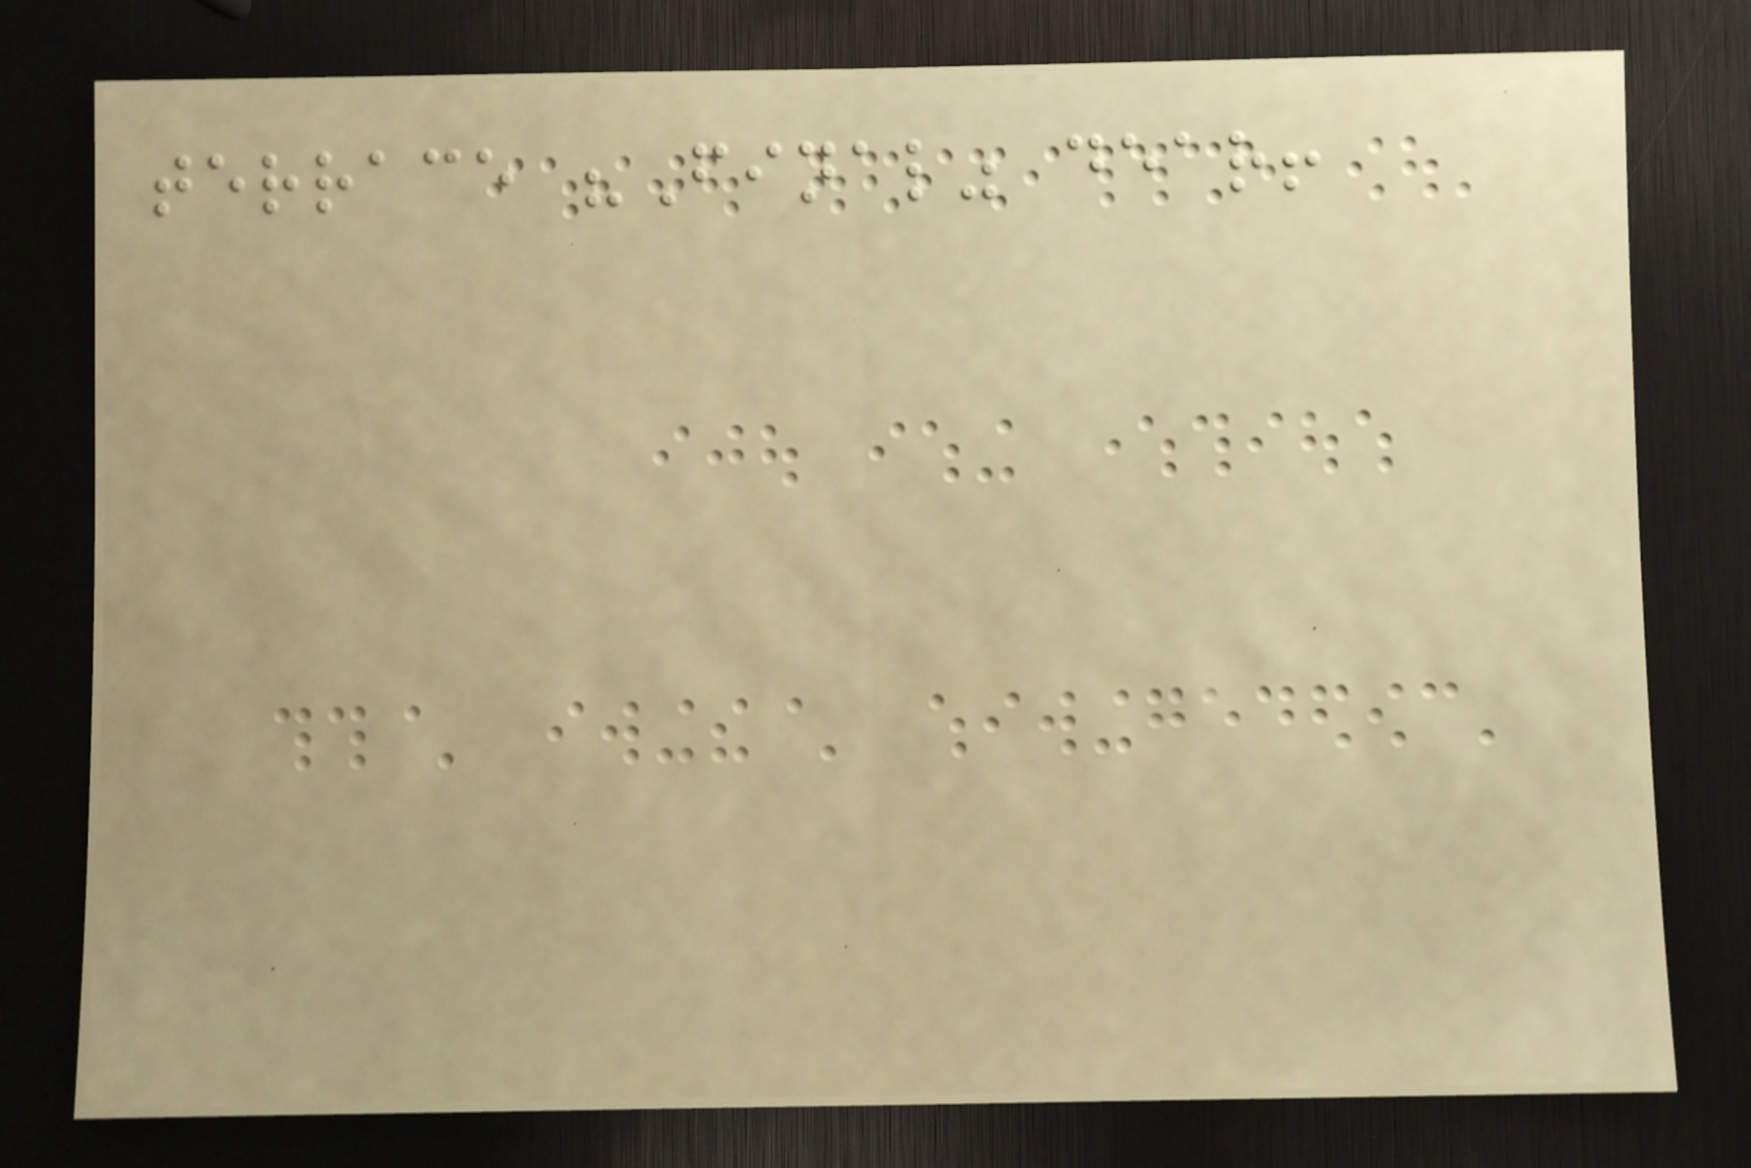terrace "Final" dear!
